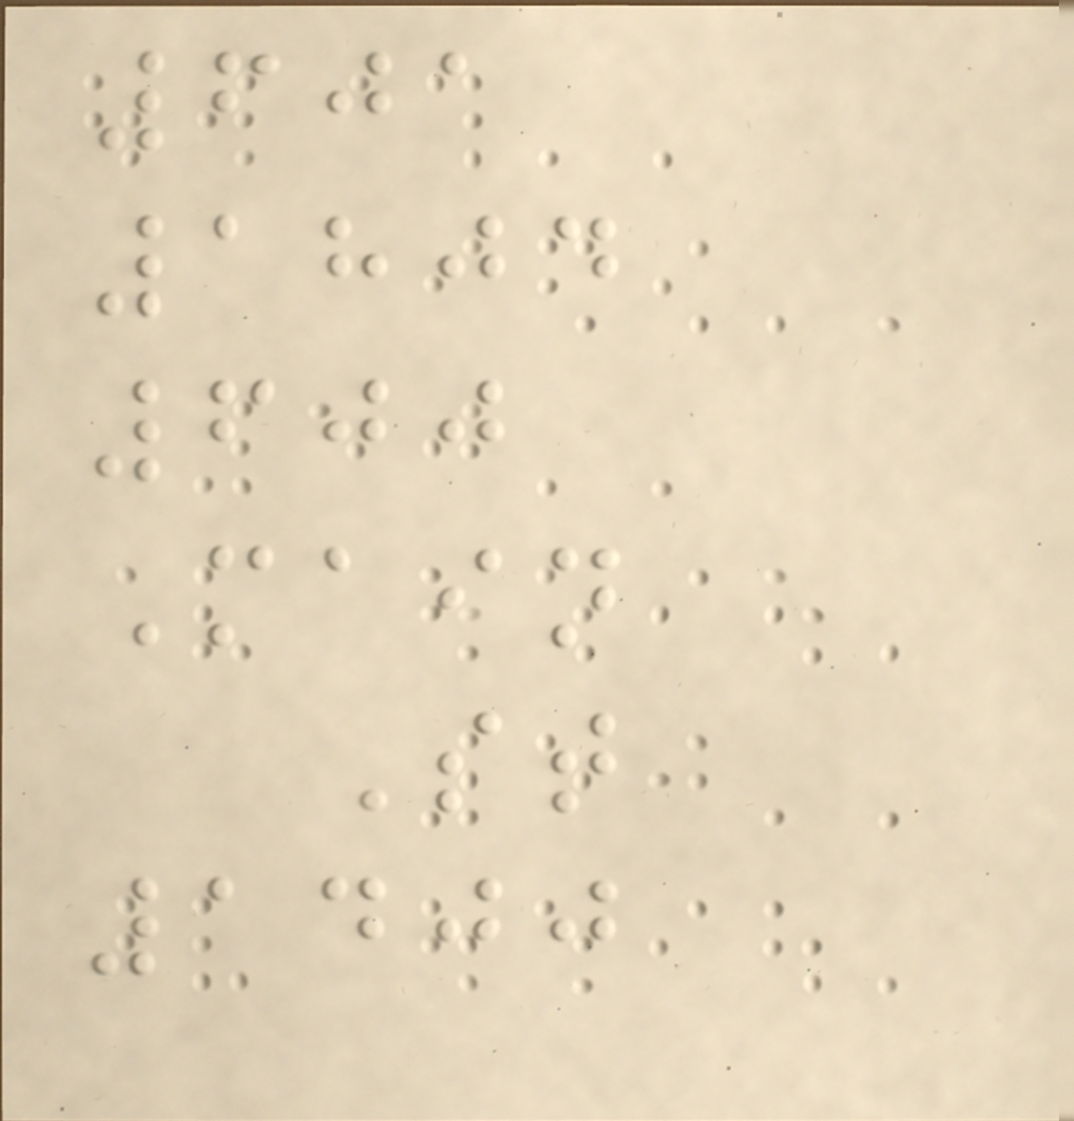601
1804
600
Main
St
1400
